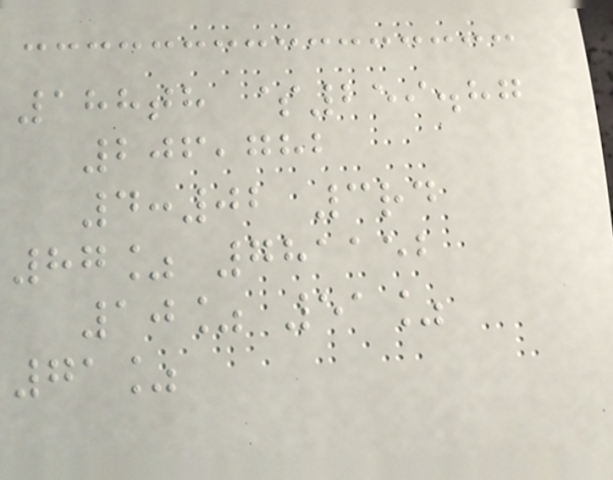188th $259.87
206,782
4:02 3rd
87% 781152
10% 51%
71%
